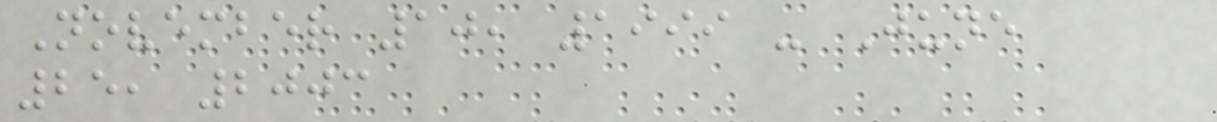November 10, 1999 - June
25, 2003
